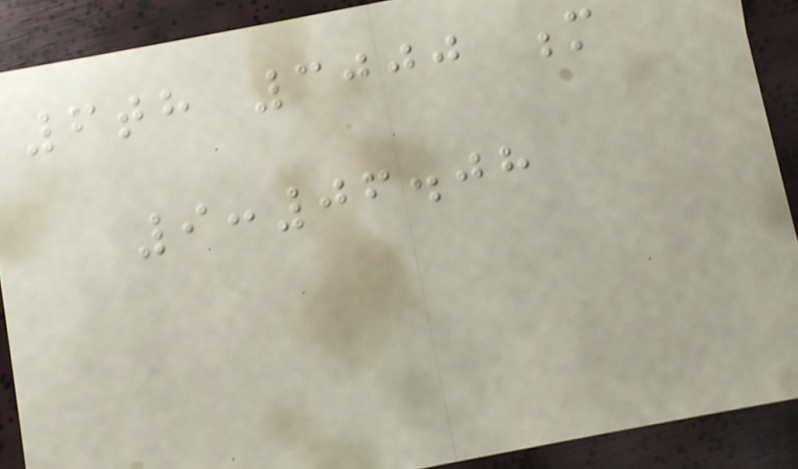6th 3000 m
9:06.08
